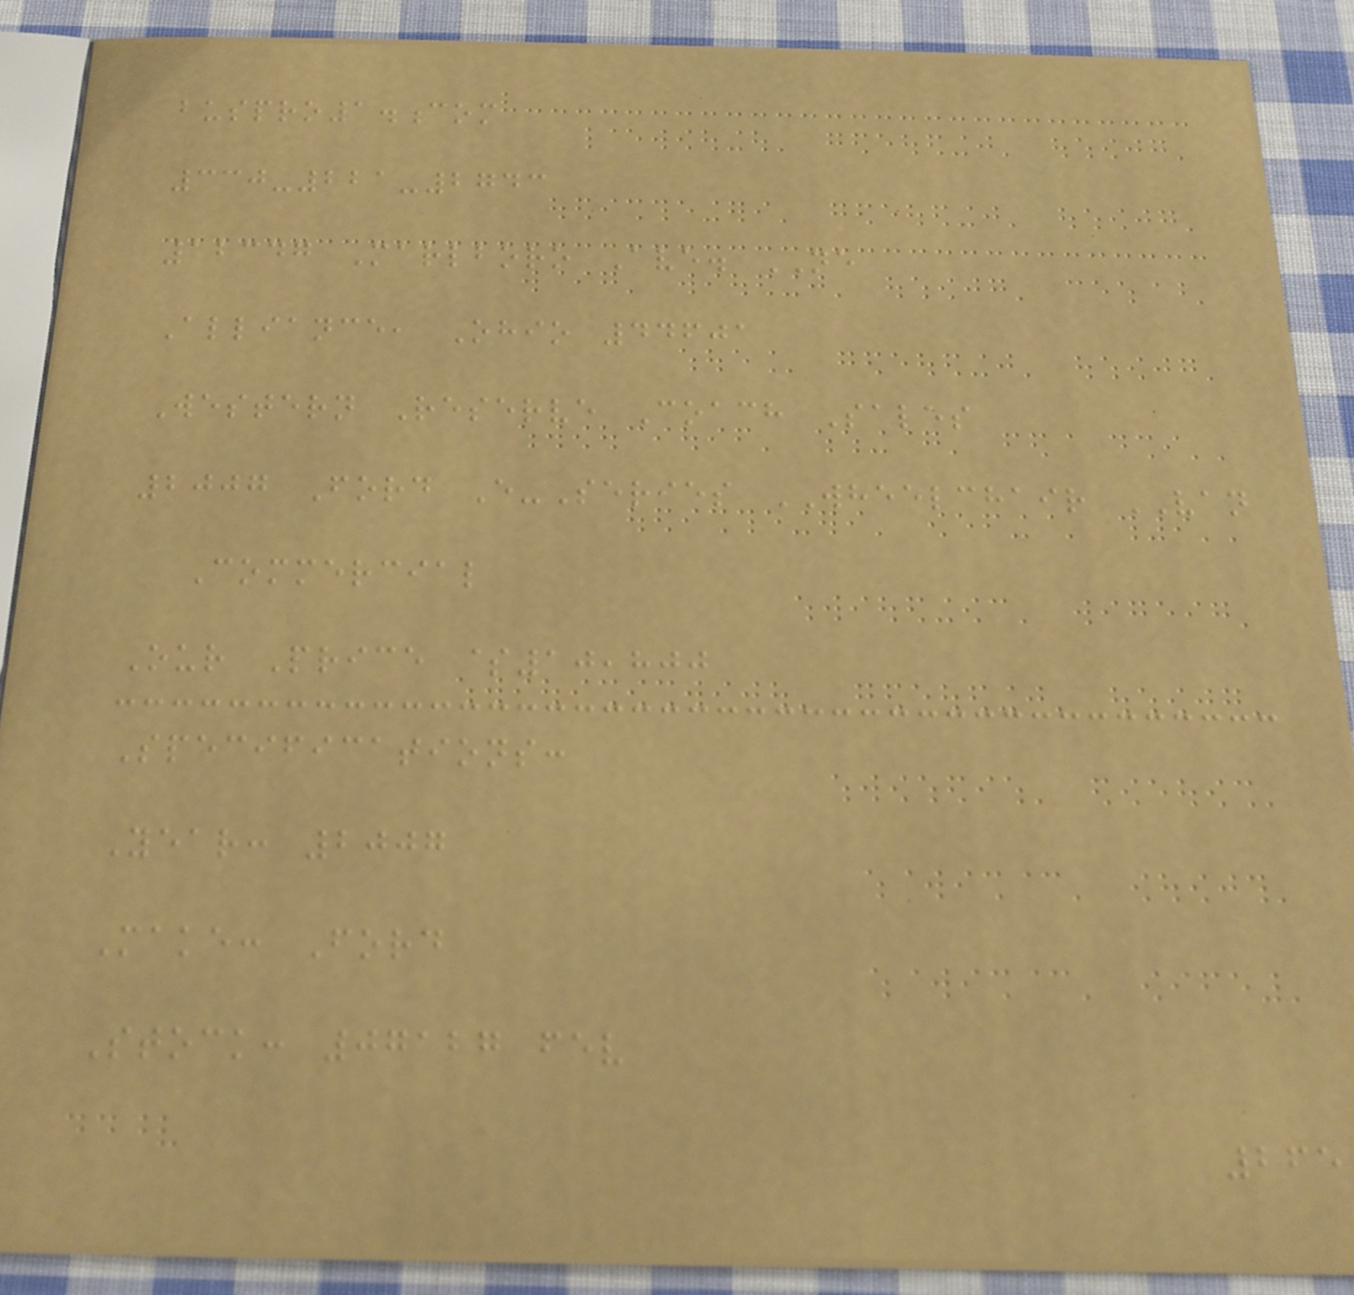buspro1.com
330-221-2743
12347 Marlboro Ave. NE
Alliance, Ohio 44601
Western Reserve Coach Sales
2007 Ford E-Series WHEELCHAIR VAN
Commercial
Our Price $10,800
Specifications:
Year: 2007
Make: Ford
Stock: 07127 fev
265
